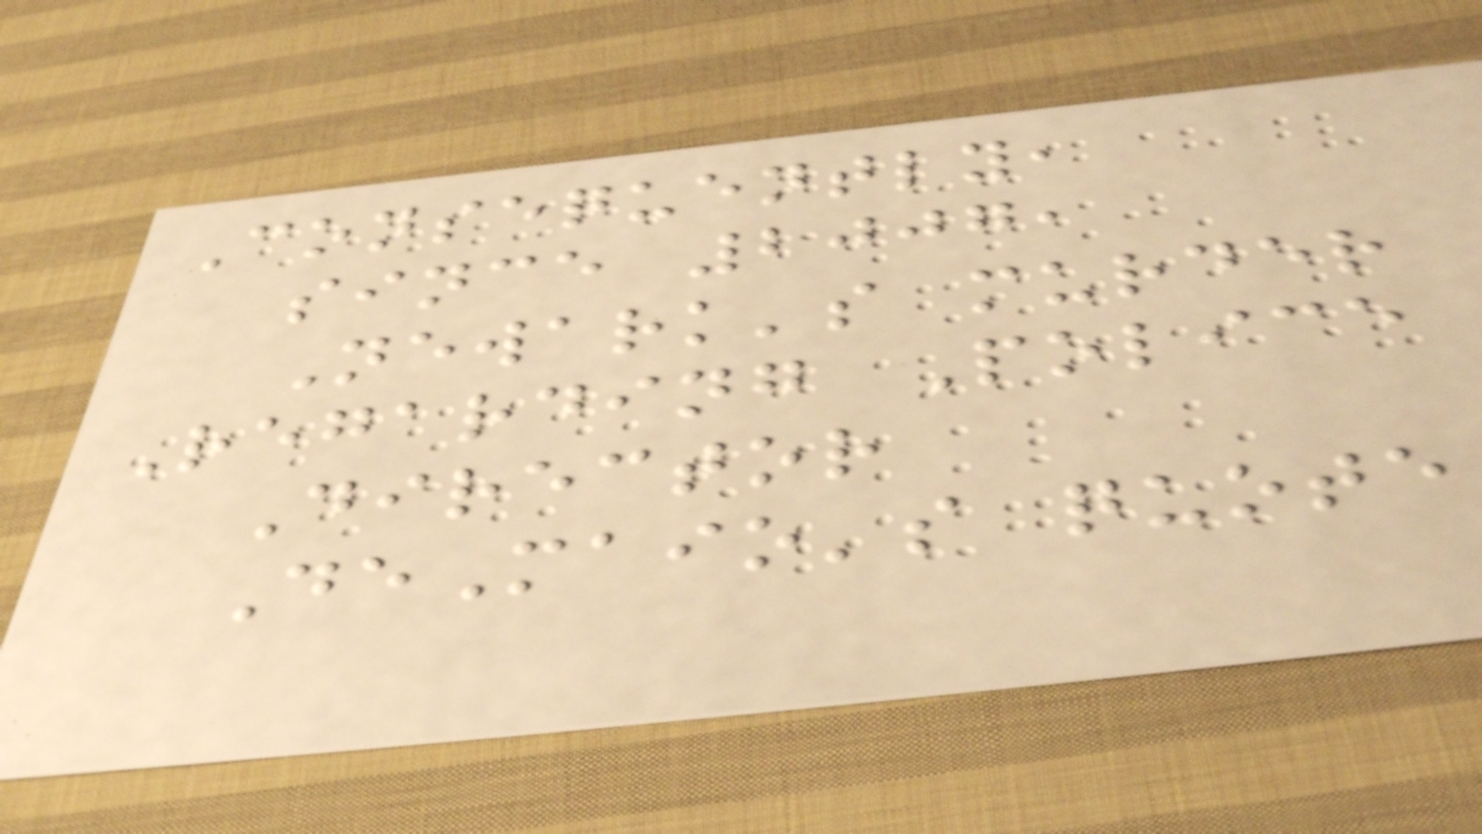Consequently,
since 2007,
Newark's murder
Regarding Police
Director
DeMaio's quote
